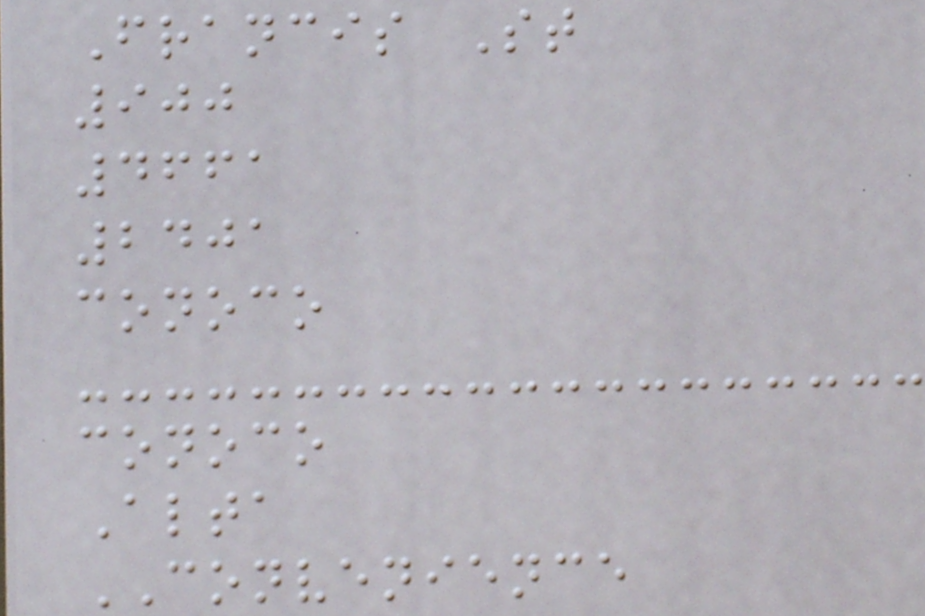Francis St
900
4661
2401
conoco
conoco
Alta
CONVENIENCE
